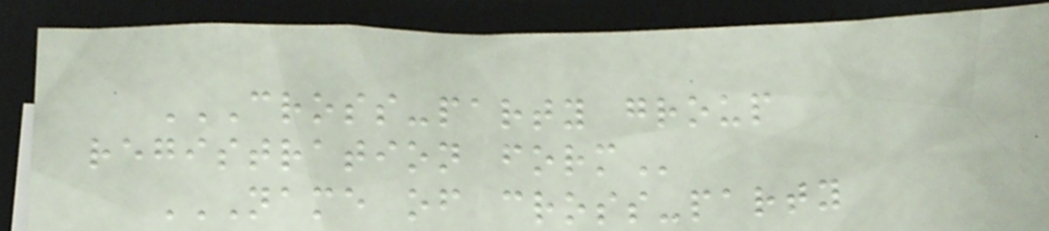CROSS-PARTY GROUP
REGISTRATION FORM
NAME OF CROSS-PARTY
